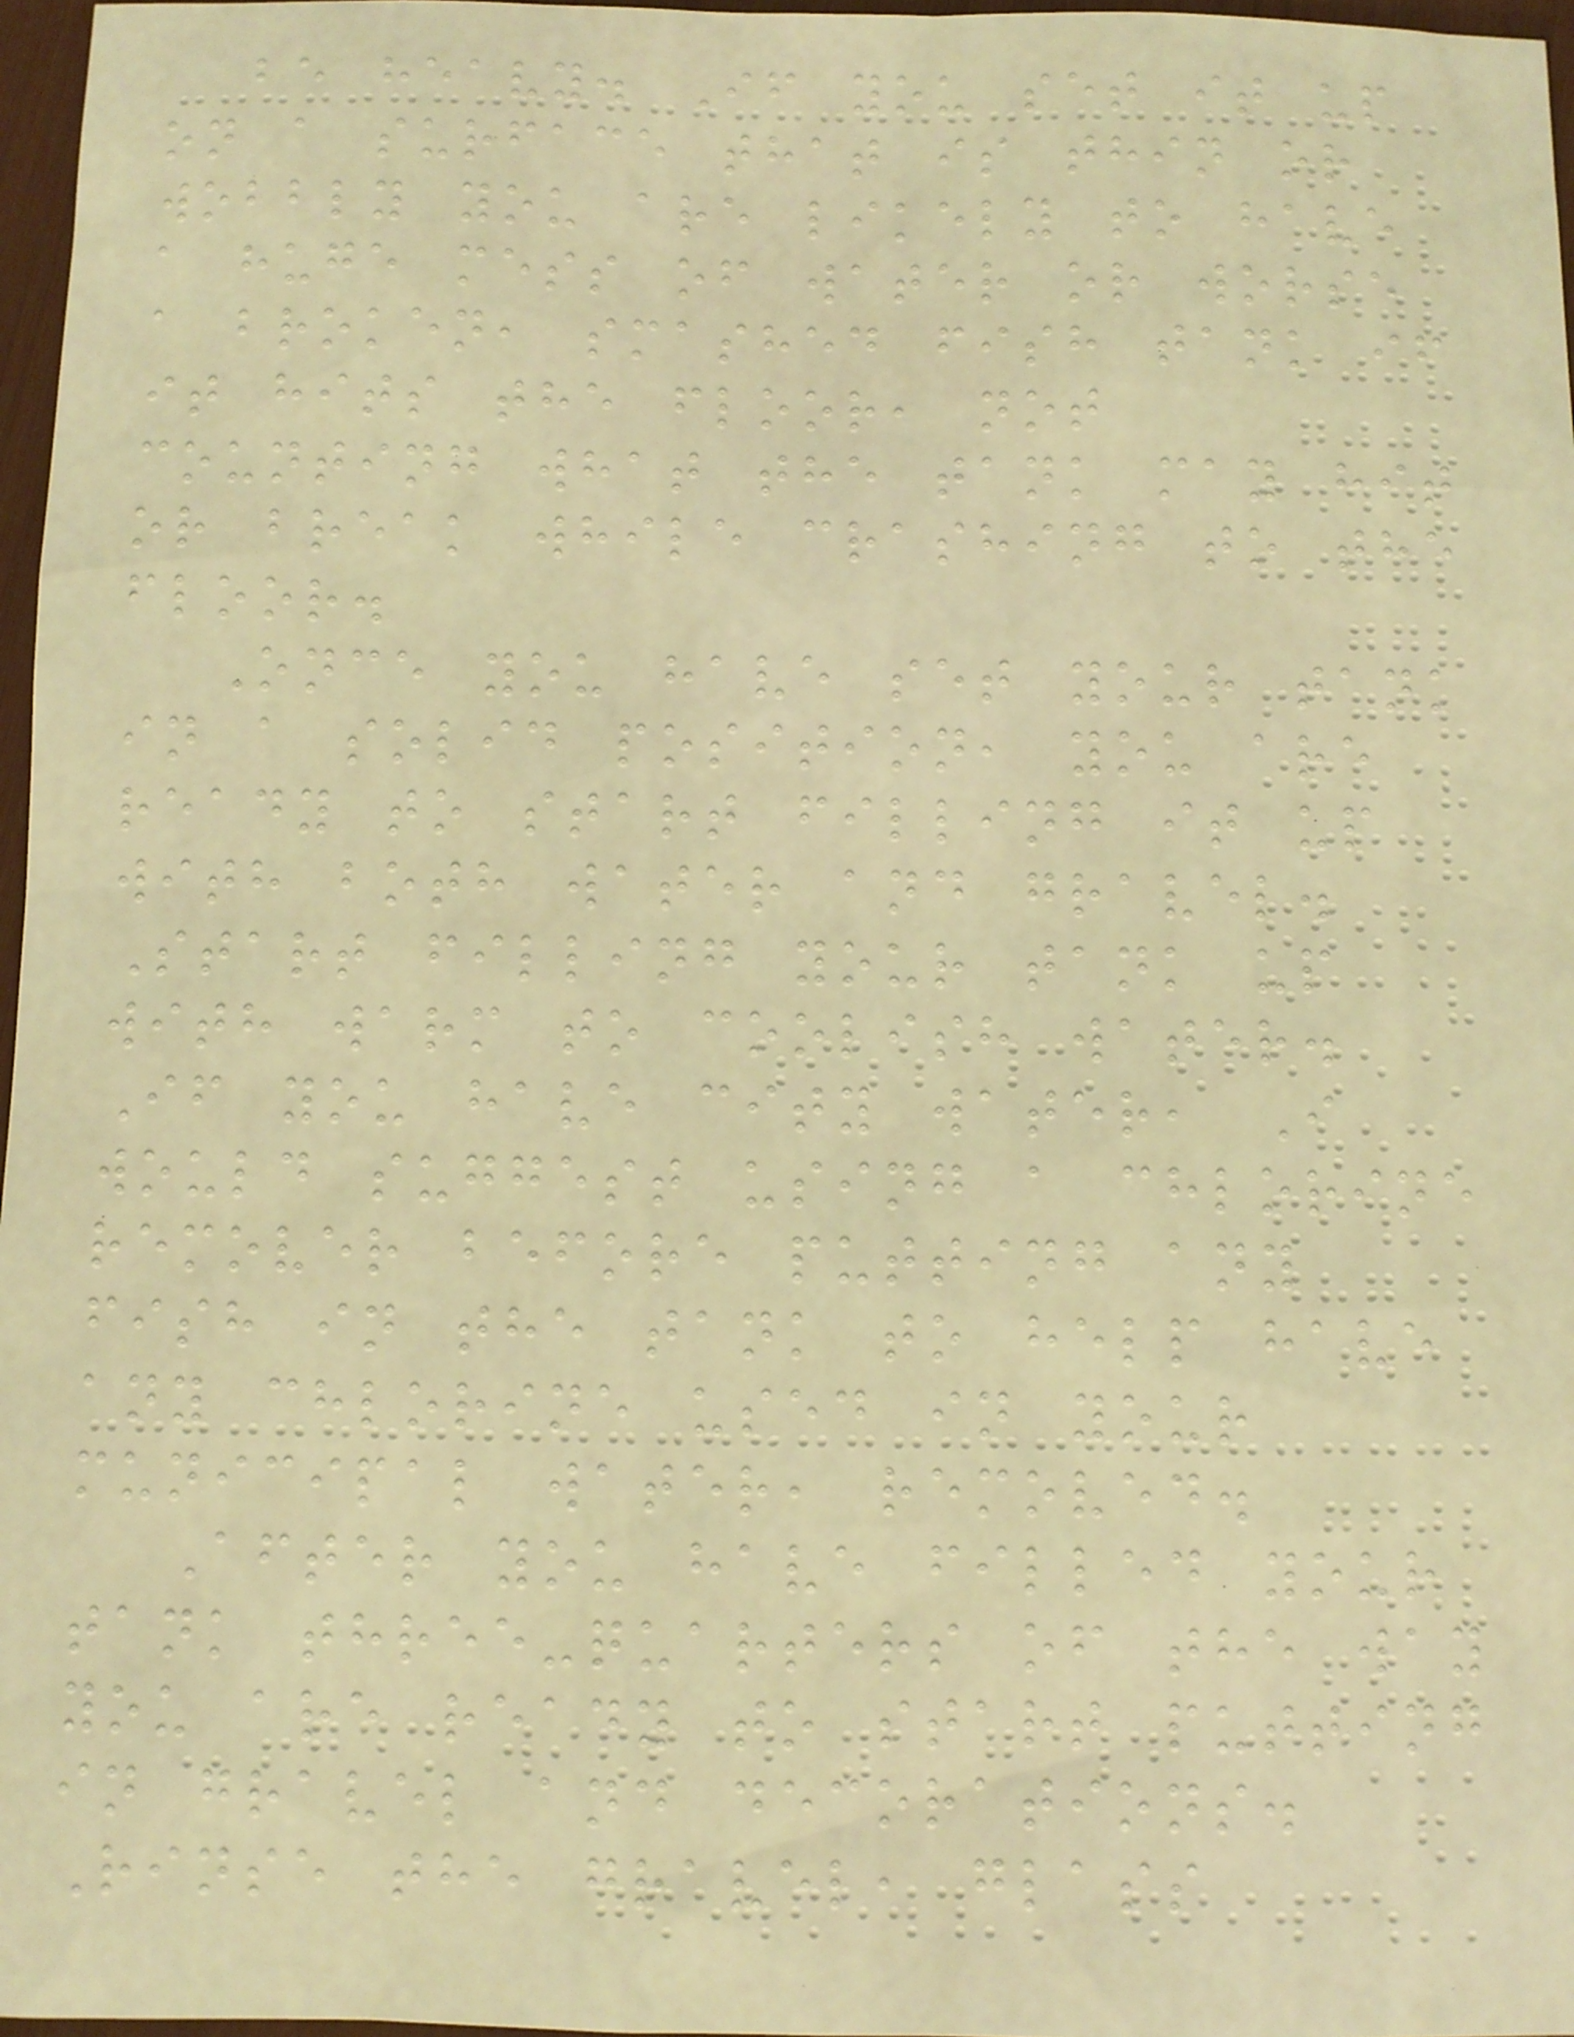be heavy. If you set it up
on a surface that is thin or
wobbly you are likely to have
a huge mess of water or worse
a broken, smashed fish tank if
it hits the floor, not
counting what the tank may hit
or break while crashing to the
floor.
Once you have set your tank
in a solid position, you are
ready to start filling it up
with both water and gravel.
Start filling your tank up
with warm to coolish water.
If you have city water, I
would suggest using a chlorine
remover before putting any
fish in the tank to help have
any chlorine used in your
municipal water, removed.
After you have filled your
tank three-quarters of the way
you are ready to start putting
in gravel and decorations.
Rinse the gravel, glass
